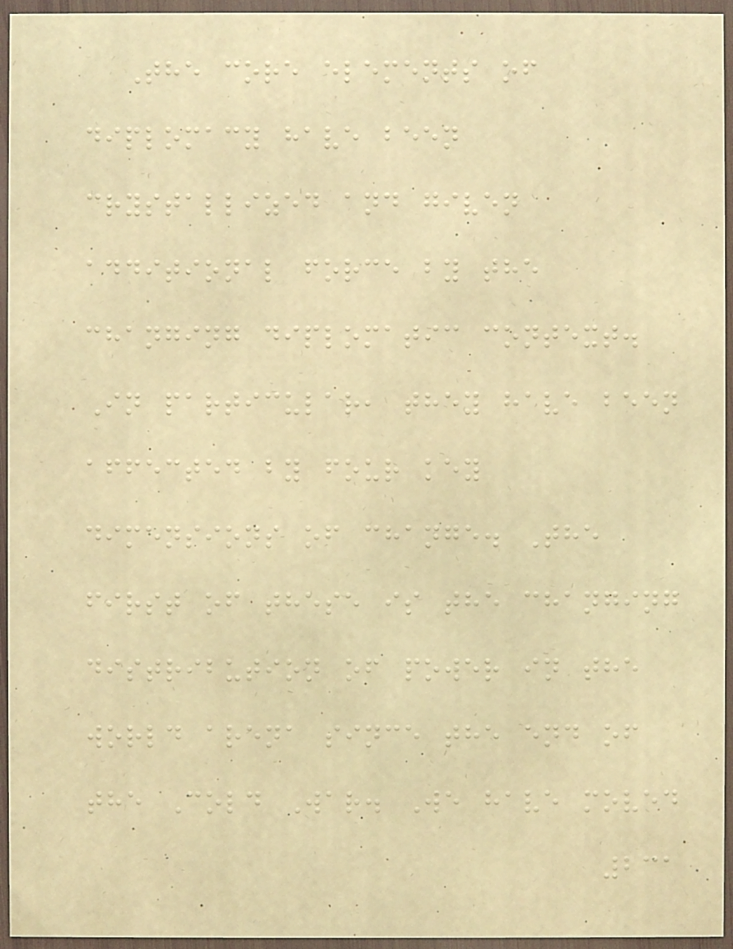The core elements of
diplomacy have been
crystallized and given
additional force by the
changing diplomatic context.
In particular, they have been
affected by four key
dimensions of change. The
first of these is the changing
distribution of power in the
world arena since the end of
the Cold War. We have moved
231
